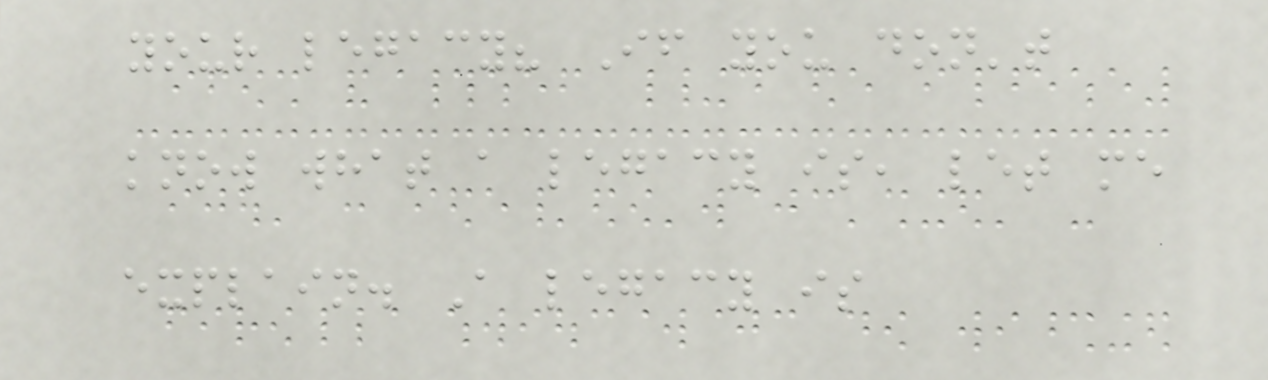your legacy? If you don't
know what a legacy is, let me
explain. A legacy is
